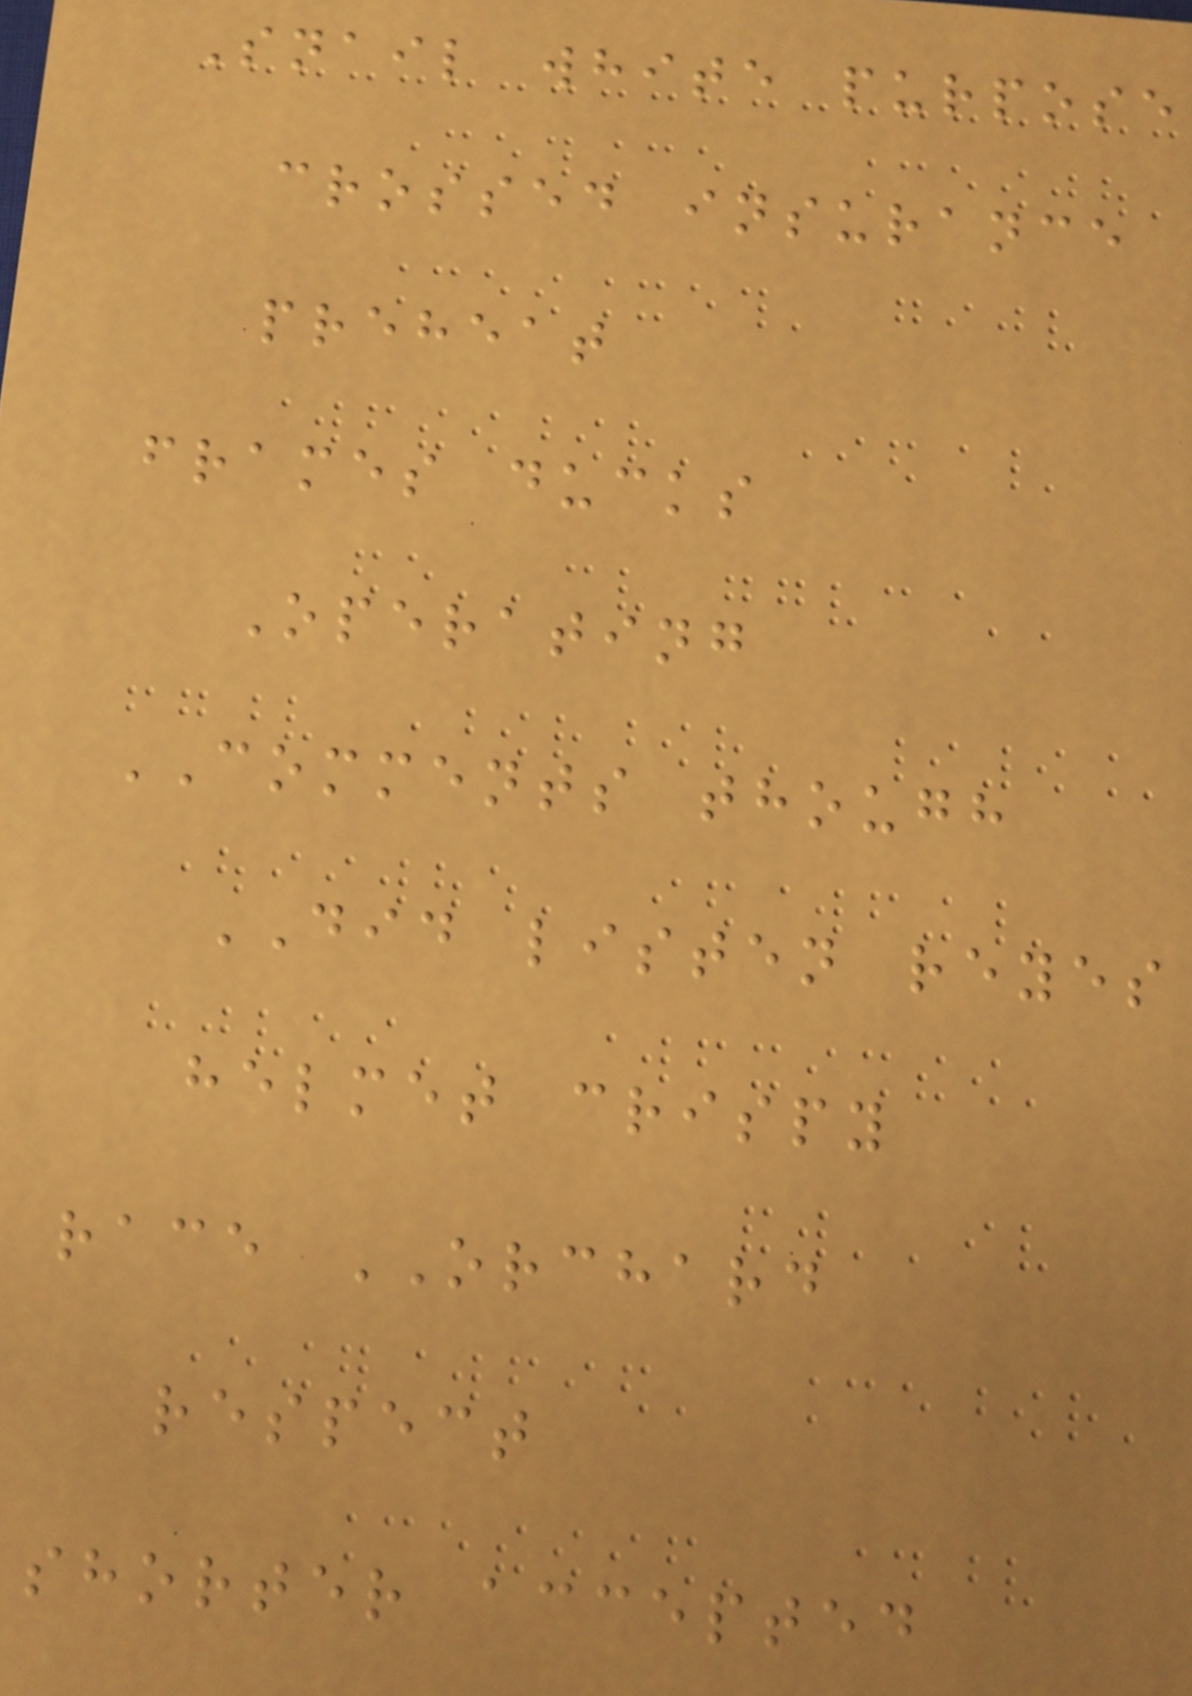Snail white purpose
crossed insurance
preheat
frames ducks
Operating
COMMENTS though
DID listen reyes
helmet crispy
race ORCHARD
respect
shorter accepted
